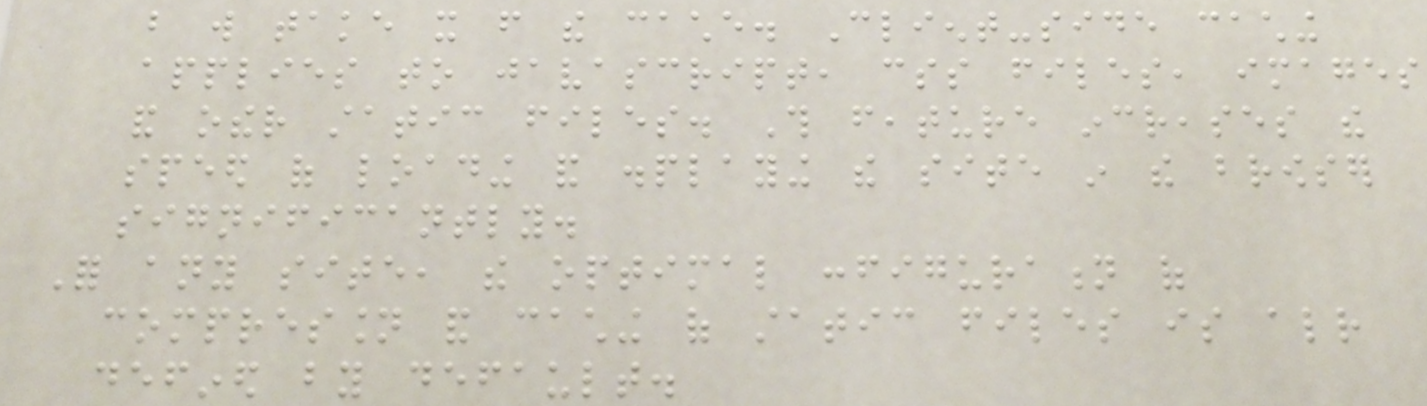but will take it from the cache. Client-side caching
applies to javascript, css files, images
and other static files. This feature increases the
speed of loading and displaying the site in the browser
significantly.
For any site, the optimal configuration of
compression and caching of static files is already
defined by default.
